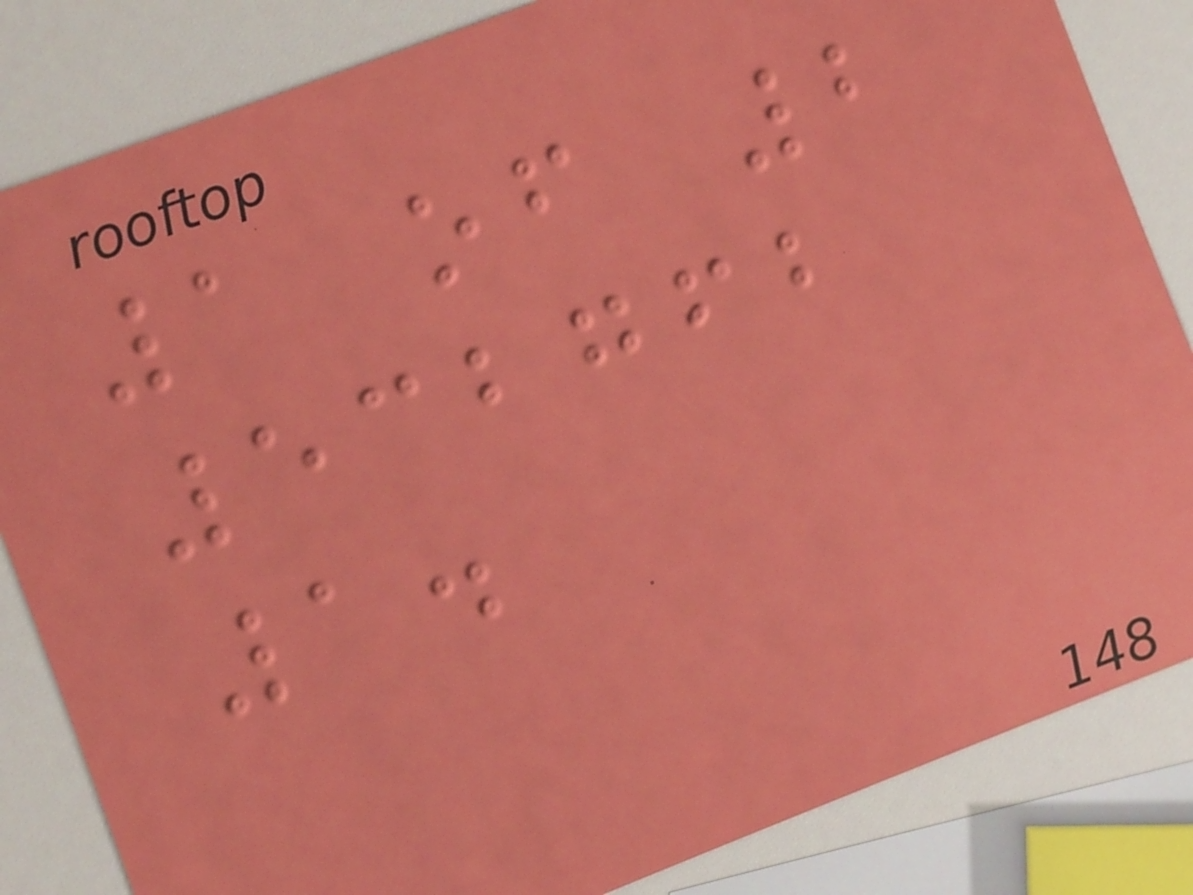1 of 2
532762
1.
